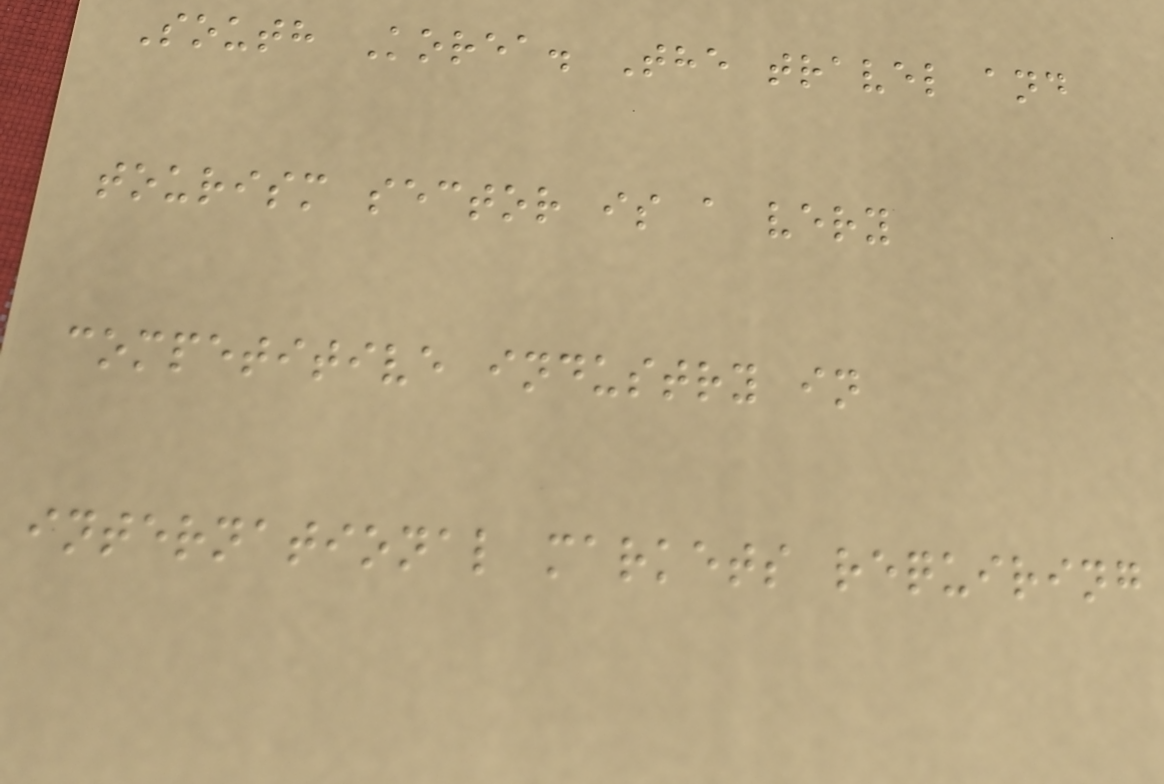South Korea. The travel and
tourism sector is a very
competitive industry in
international markets requiring
